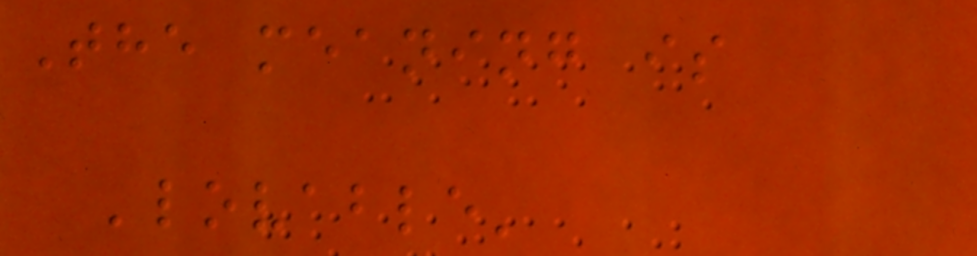The meaning is
'lovable'
